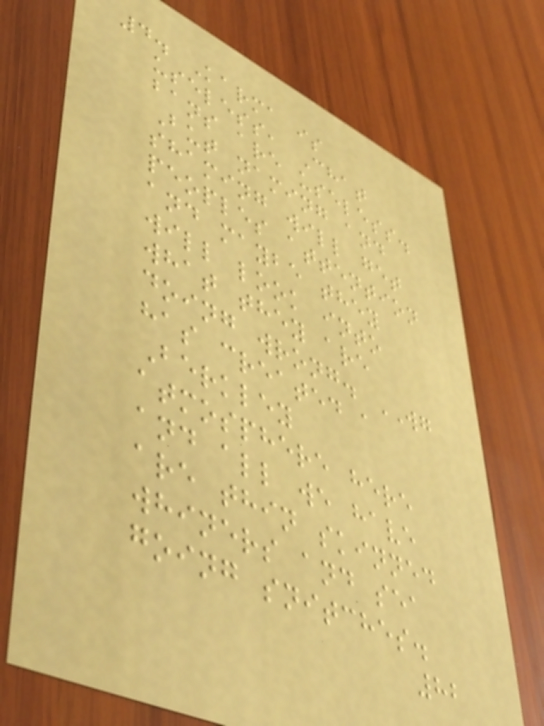4. Karma is
useless, Chat
bans are useless.
But naming and
shaming will get
peoples attention
and maybe they
will look into
what they are
doing wrong. WG
has created a
Berkley
atmosphere here
and all we have
are thin skinned
whiners and sea
going snitches.
82
